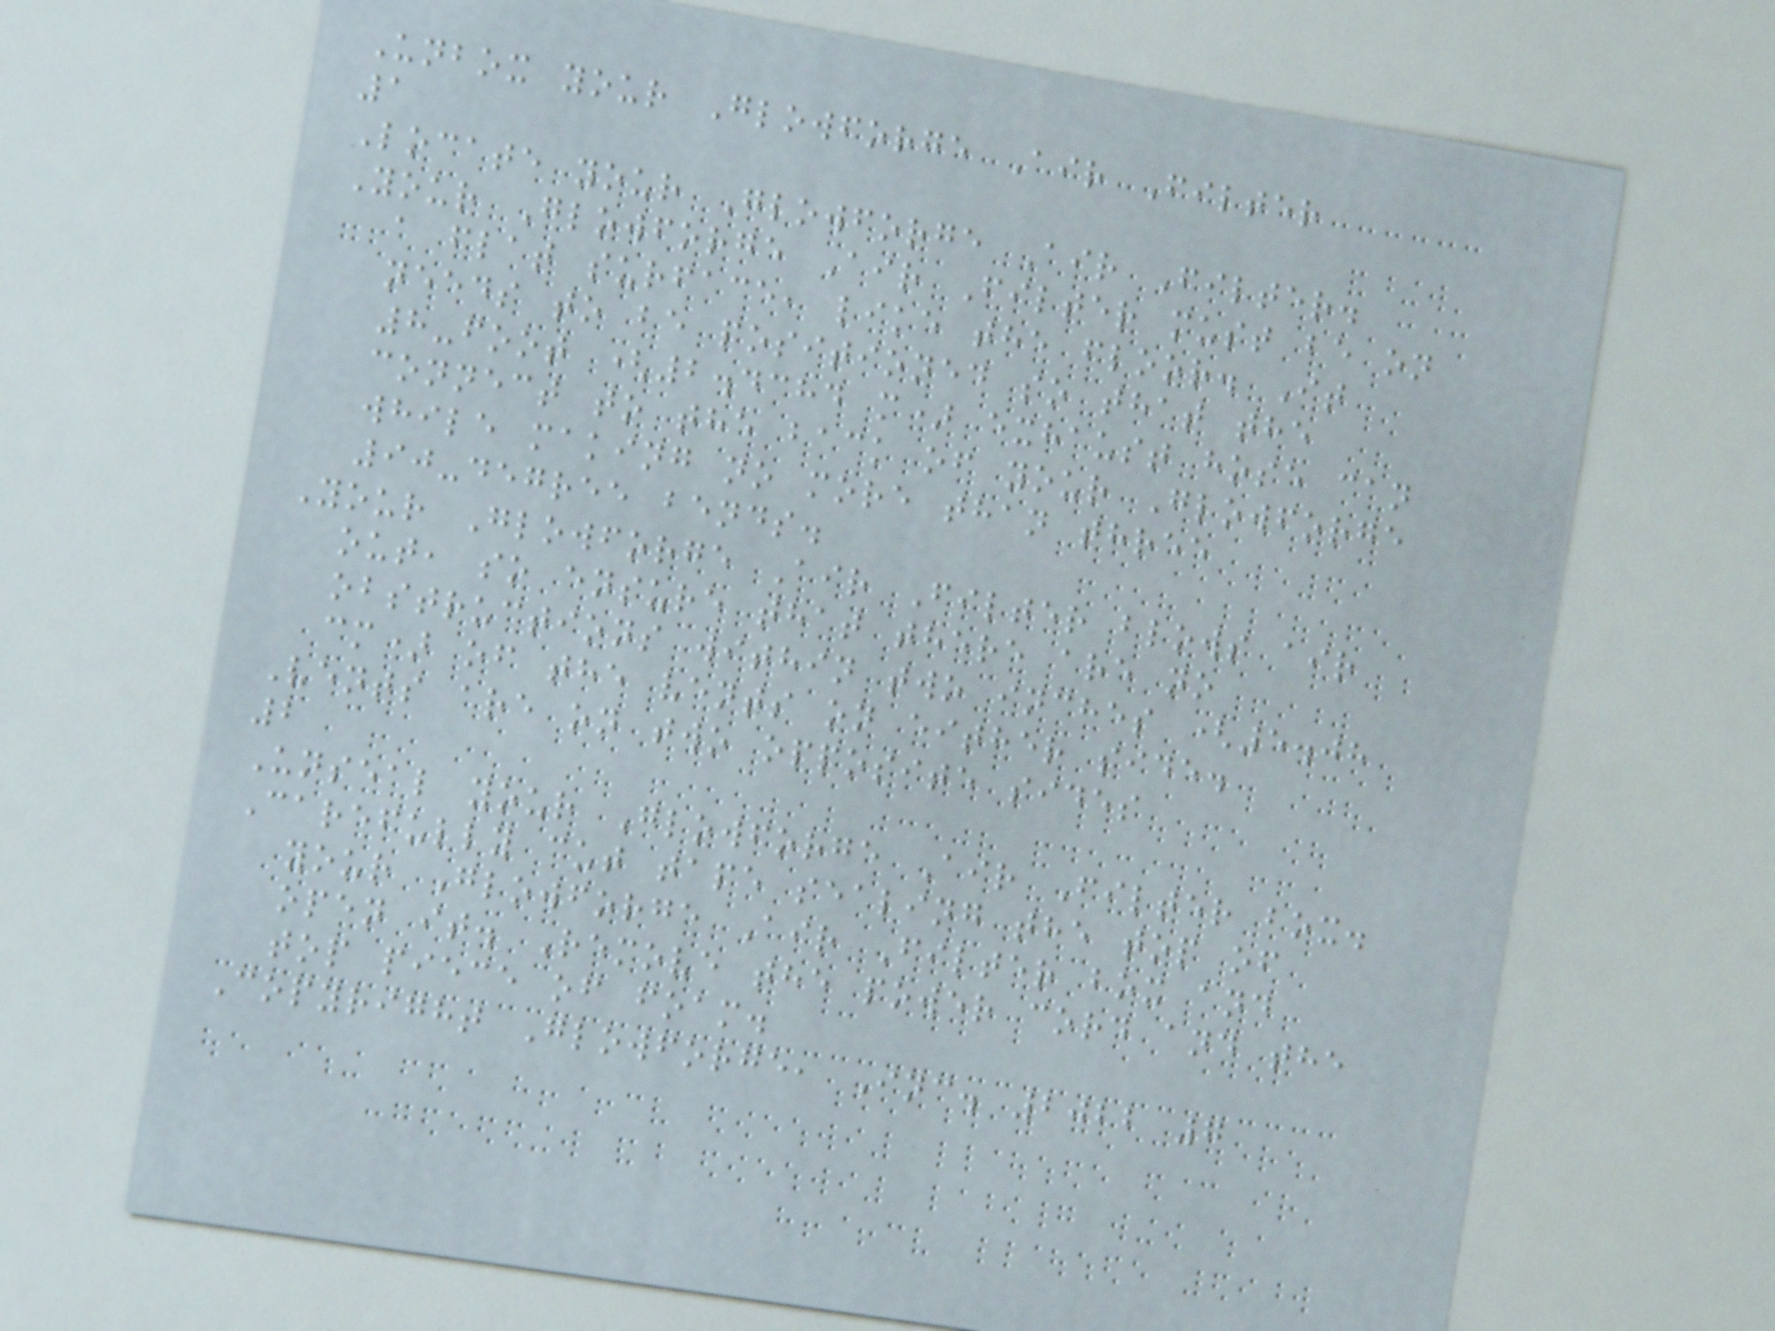Unbox your Glowforge Air Filter
1
Locate your Glowforge Air Filter.
Your Glowforge Air Filter must be on
a flat surface, like the floor. It
needs to be positioned so that the
8-foot (2.4384 m) exhaust hose can
connect to the back of your Glowforge
while making no more than three
90-degree bends.
Your Glowforge Air Filter blows air
out, so ensure that there are no
obstructions within two inches (5.08
cm) of the vents on either side.
Vents are on two opposite sides
2
Unseal your Glowforge Air Filter box.
Carefully cut tape sealing the top of
your Glowforge Air Filter box and
open it. Remove the power cord and the
top piece of foam.
Copyright Glowforge, Inc. 2022 7
